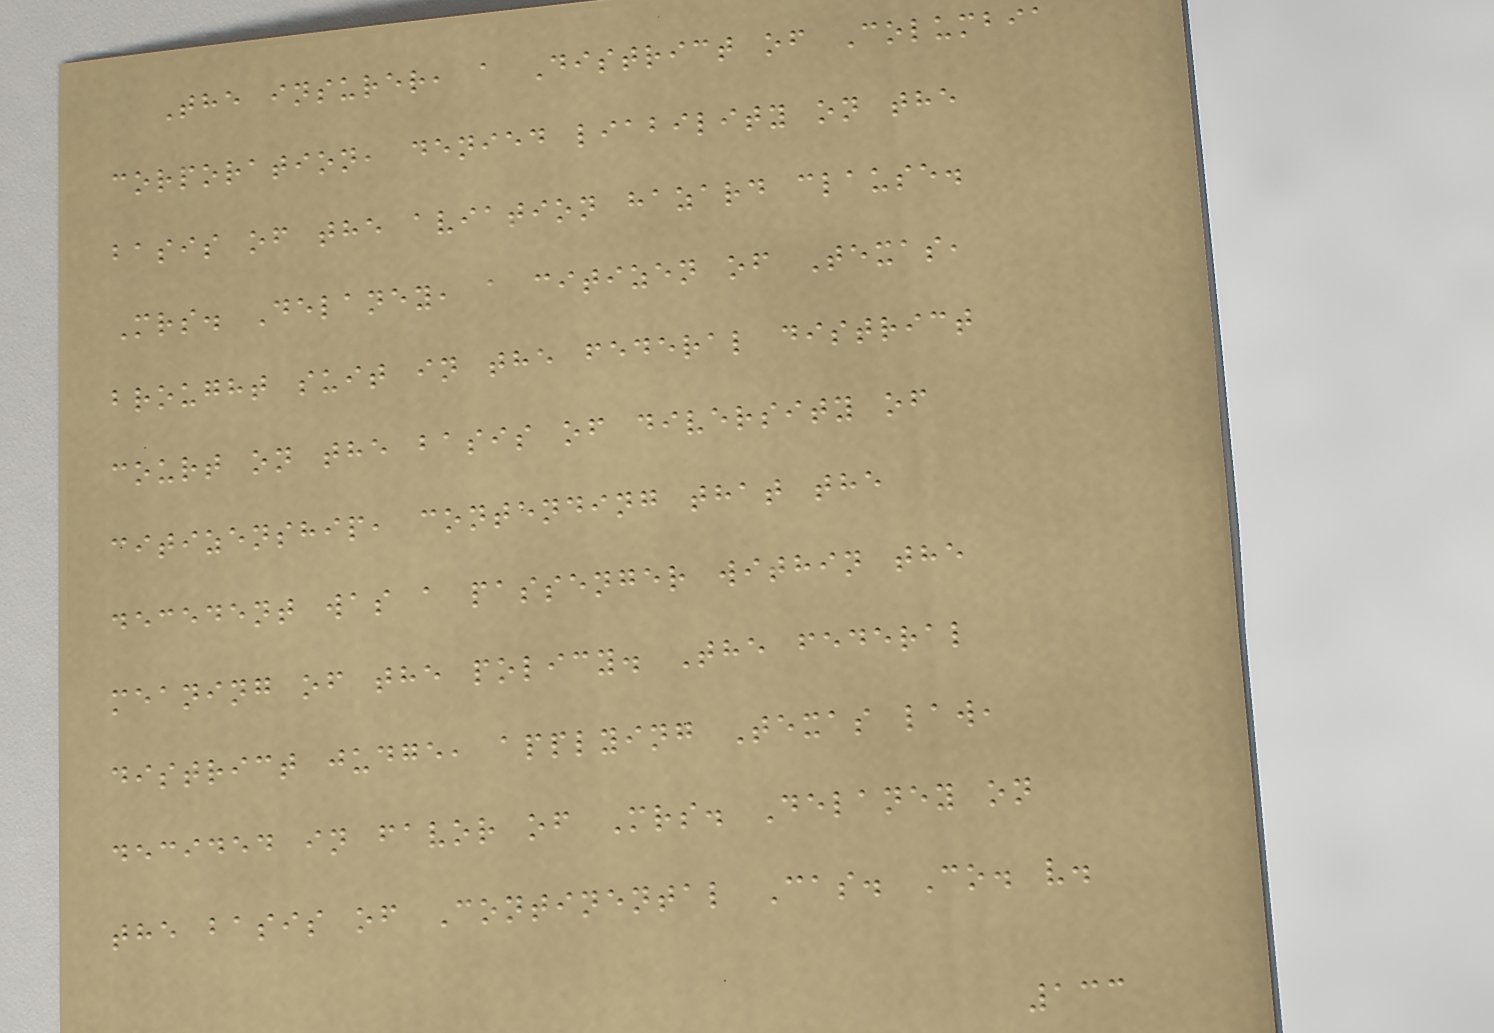The insurer, a District of Columbia
corporation, denied liability on the
basis of the aviation hazard clause.
Mrs. Delaney, a citizen of Texas,
brought suit in the federal district
court on the basis of diversity of
citizenship, contending that the
decedent was a passenger within the
meaning of the policy. The federal
district judge, applying Texas law,
decided in favor of Mrs. Delaney on
the basis of Continental Cas. Co. v.
133
